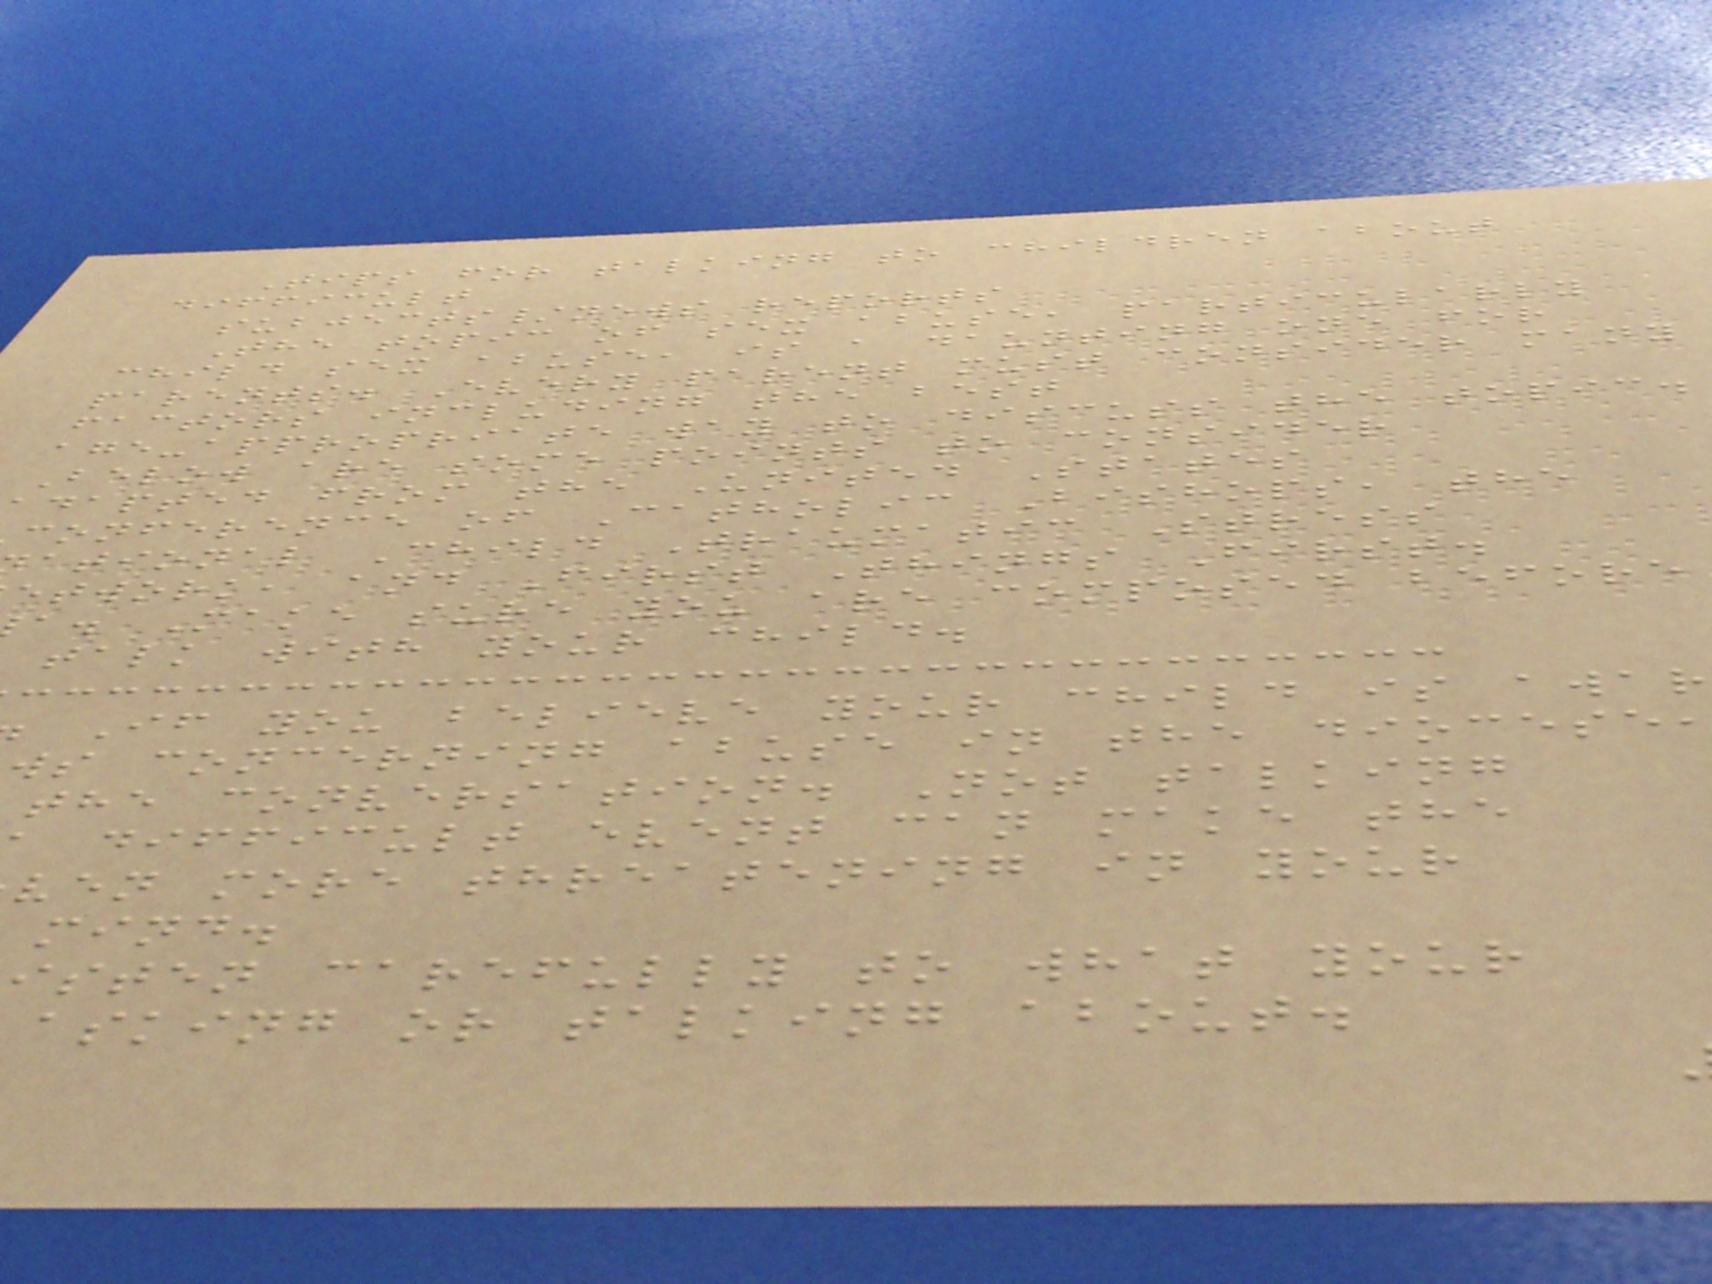Tips for talking to children about
difficult
subjects/news reports
The topic of sex abuse, particularly
child sex abuse, is a daunting one for
parents. Every parent must consider many
factors including the best
age-appropriate way to discuss the topic.
Below are some points to consider
adapted from the United States
conference of Catholic Bishops, the
ational Child Traumatic Stress
etwork, and First Things First.
a. Make sure you are composed before
talk with your child.
If you believe your child is awar
ws concerning abuse in the diocese
the conversation. Not talking
difficult event can make the
ven more threatening in your
mind.
isten carefully to what your
asking or talking about.
